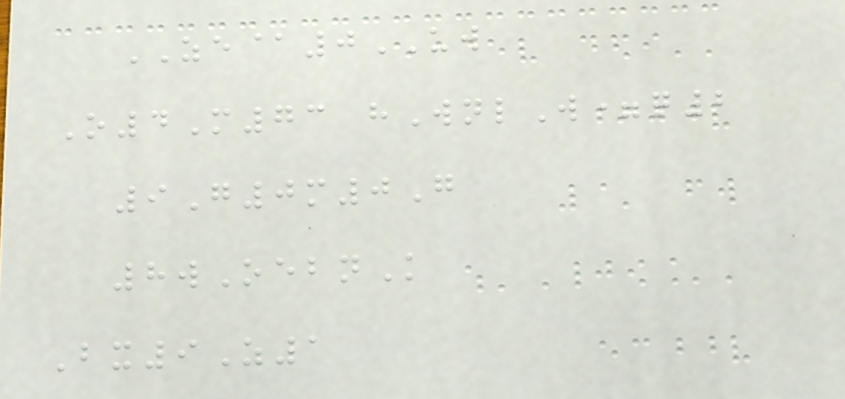ZE@0UW
O4M73 hWnlW=q2
9G0m0G
8wOebnK
Bx9Z1
